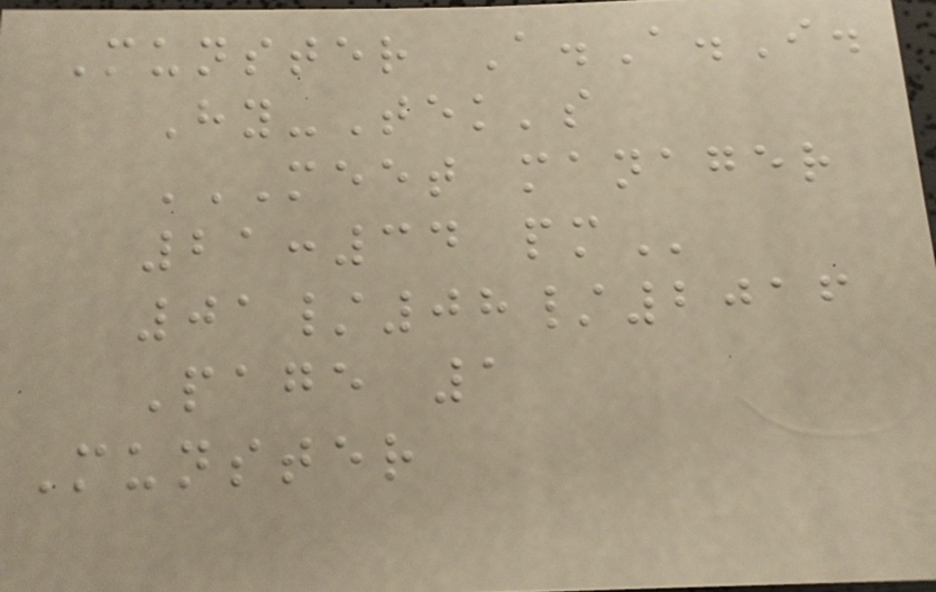Munster A.A.I.
Hy-Tek's
MEET MANAGER
21:34 PM
01/08/2016
Page 1
Munster
